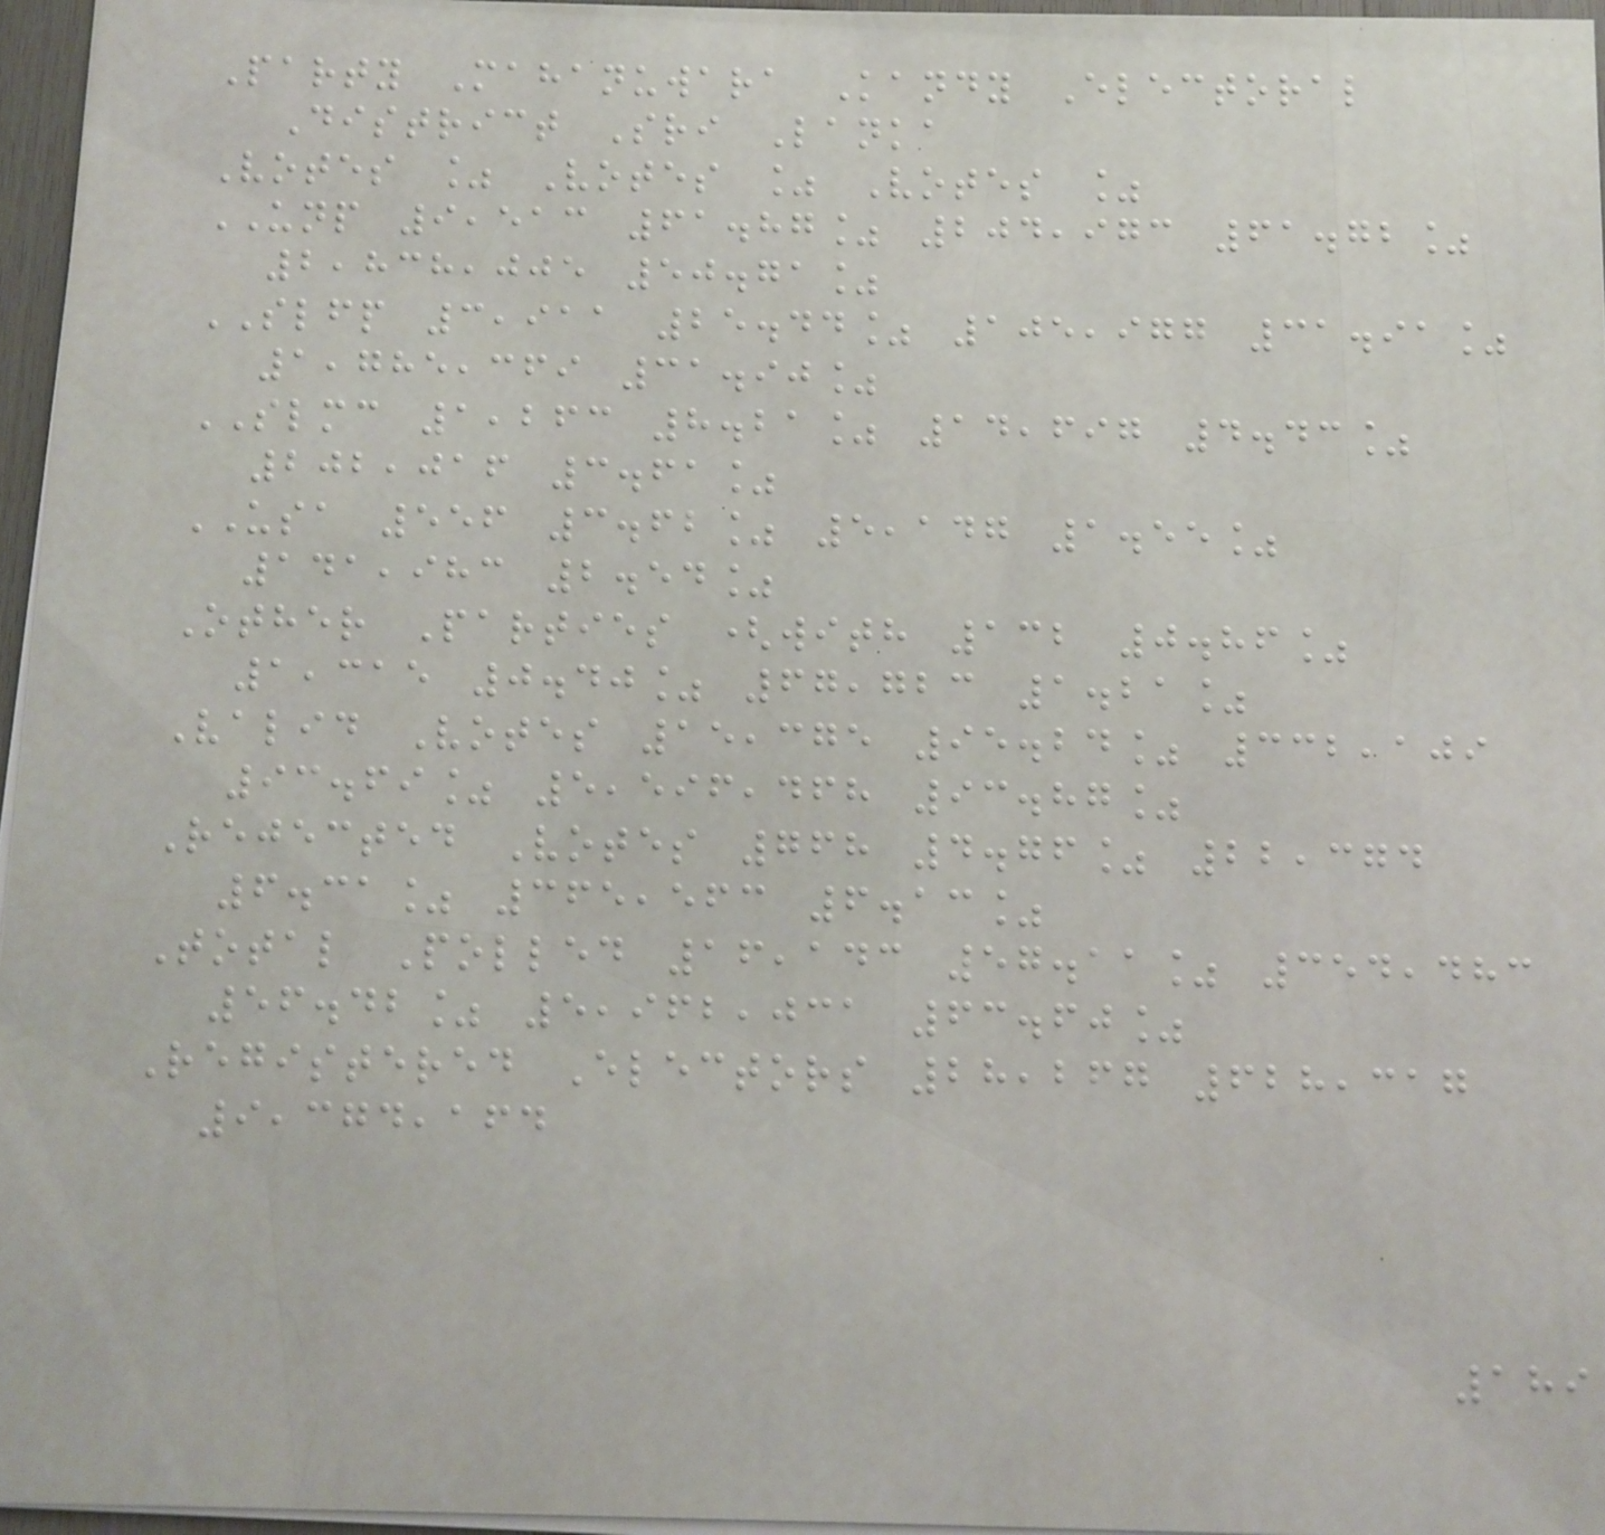Party Mahanuwara Kandy Electoral
District Sri Lanka
Votes % Votes % Votes %
UNP 9,513 61.87% 204,973 61.72%
2,838,005 50.71%
SLFP 3,911 25.44% 105,977 31.91%
1,785,369 31.90%
SLMC 1,263 8.21% 14,697 4.43%
202,016 3.61%
USA 556 3.62% 5,147 1.55%
141,983 2.54%
Other Parties (with 132 0.86%
1,315 0.40% 67,723 1.21%
Valid Votes 15,375 95.24% 332,109
93.69% 5,596,468 93.87%
Rejected Votes 768 4.76% 22,374
6.31% 365,563 6.13%
Total Polled 16,143 57.11% 354,483
56.42% 5,962,031 63.60%
Registered Electors 28,267 628,317
9,374,164
189
